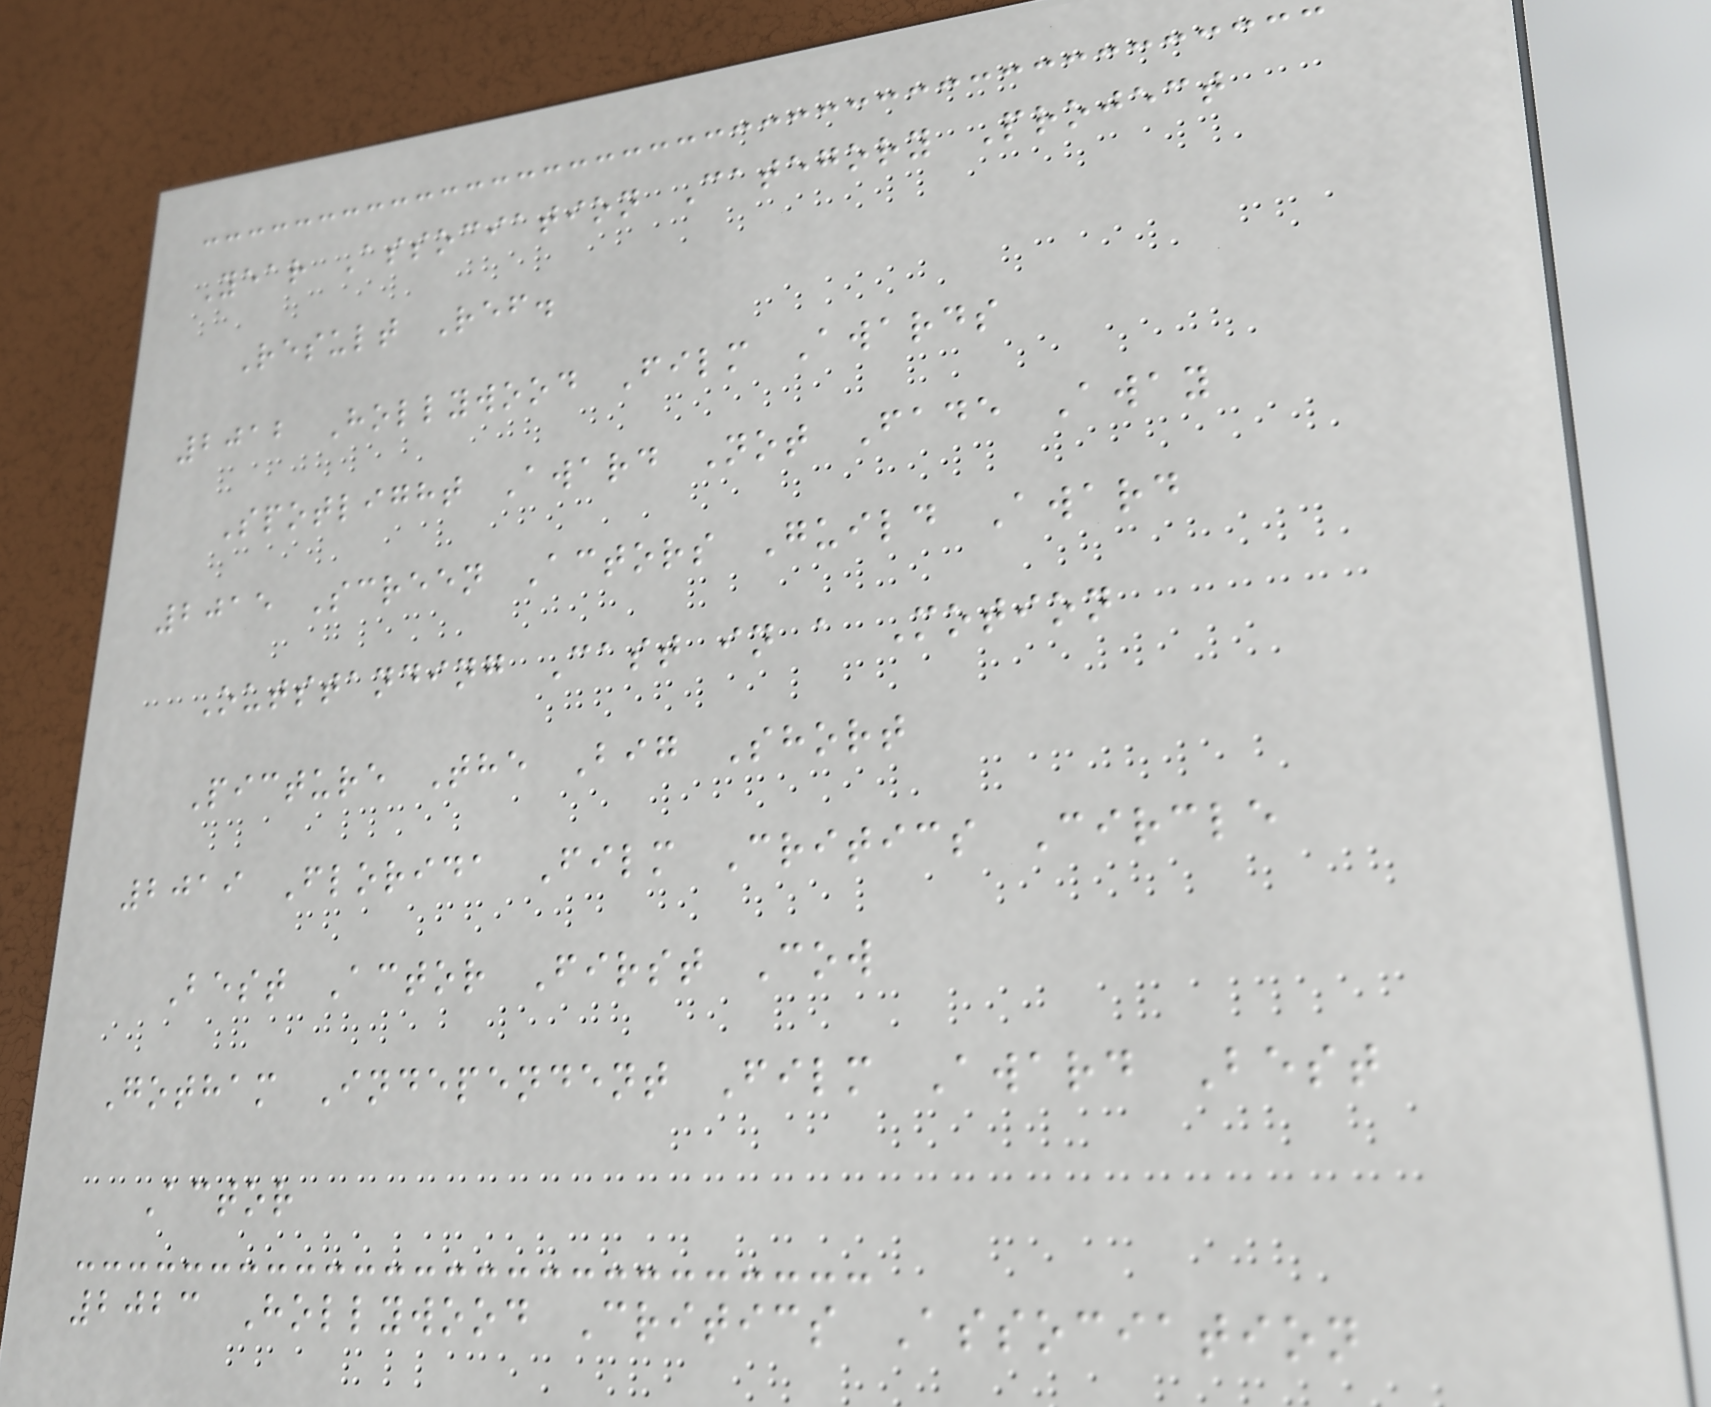Year Association Category Project
Result Ref.
2012 Hollywood Film Awards
Spotlight Award Not Fade Away
2015 Screen Actors Guild Award
Outstanding Cast in a Motion
Picture The Big Short
2019 Florida Film Critics Circle
Best Actor First Cow
Gotham Independent Film Award Best
Actor
2023 Hollywood Critics Association
